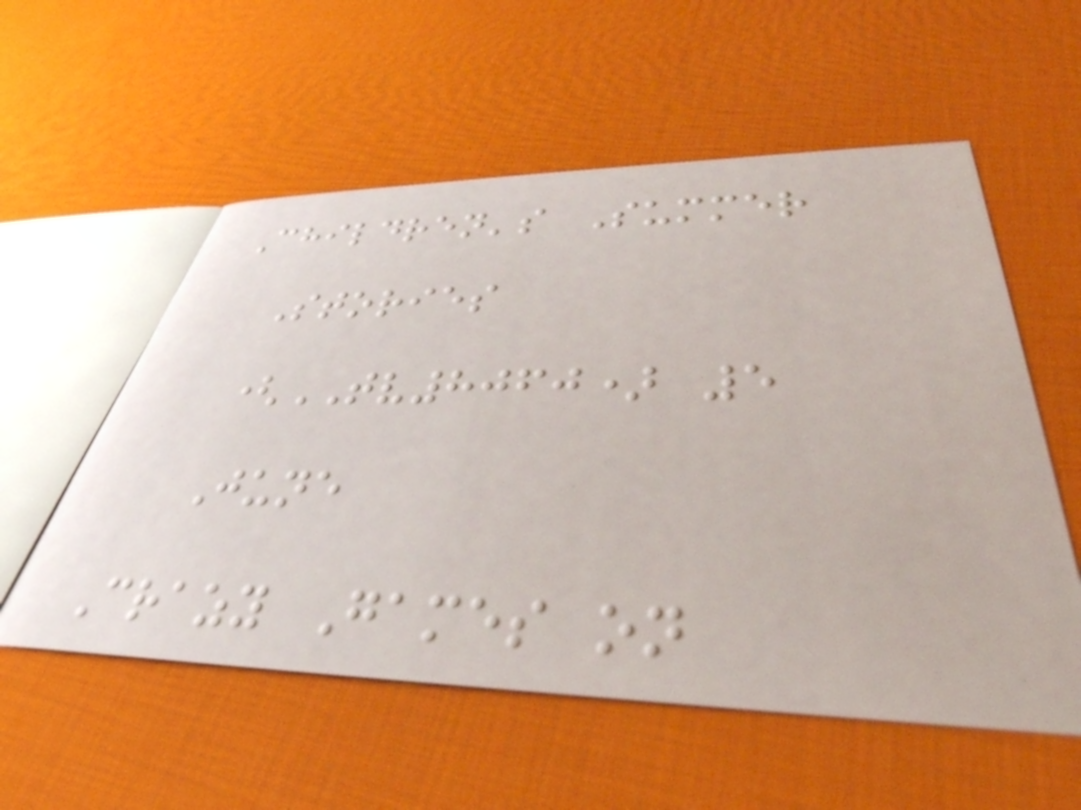Children's Summer
Stories
(TV8060) 5
June
Crazy Games on
